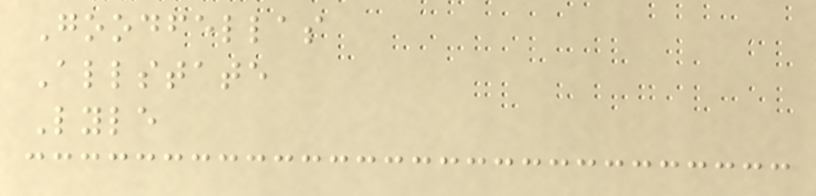Goodfellas
Allstate
Lyle
